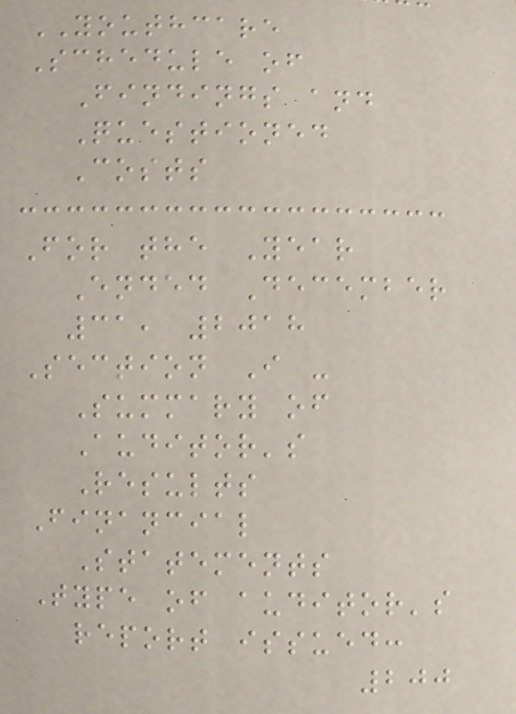YOUTHCARE
Schedule of
Findings and
Questioned
Costs
For the Year
Ended December
31, 2018
Section I -
Summary of
Auditor's
Results
Financial
Statements
Type of auditor's
report issued:
200
